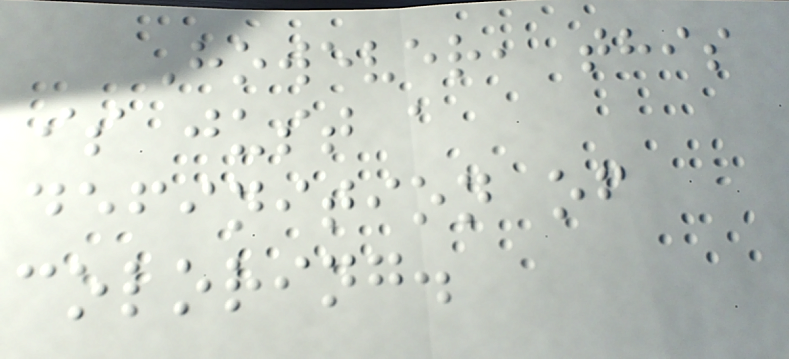However, this
is just a
definition of
coloring.
